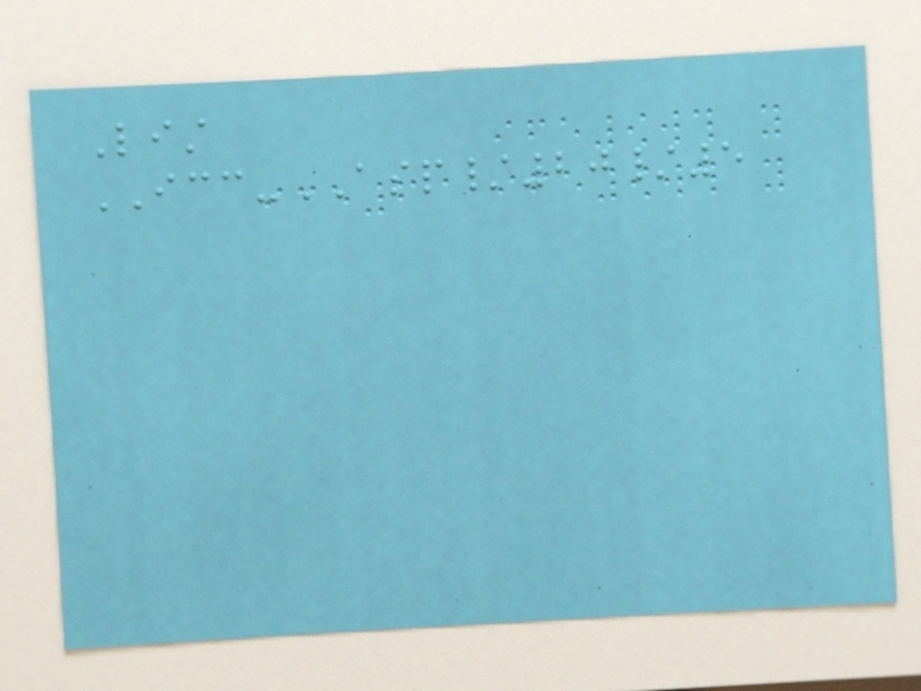List
ICC-ASP/20/5
